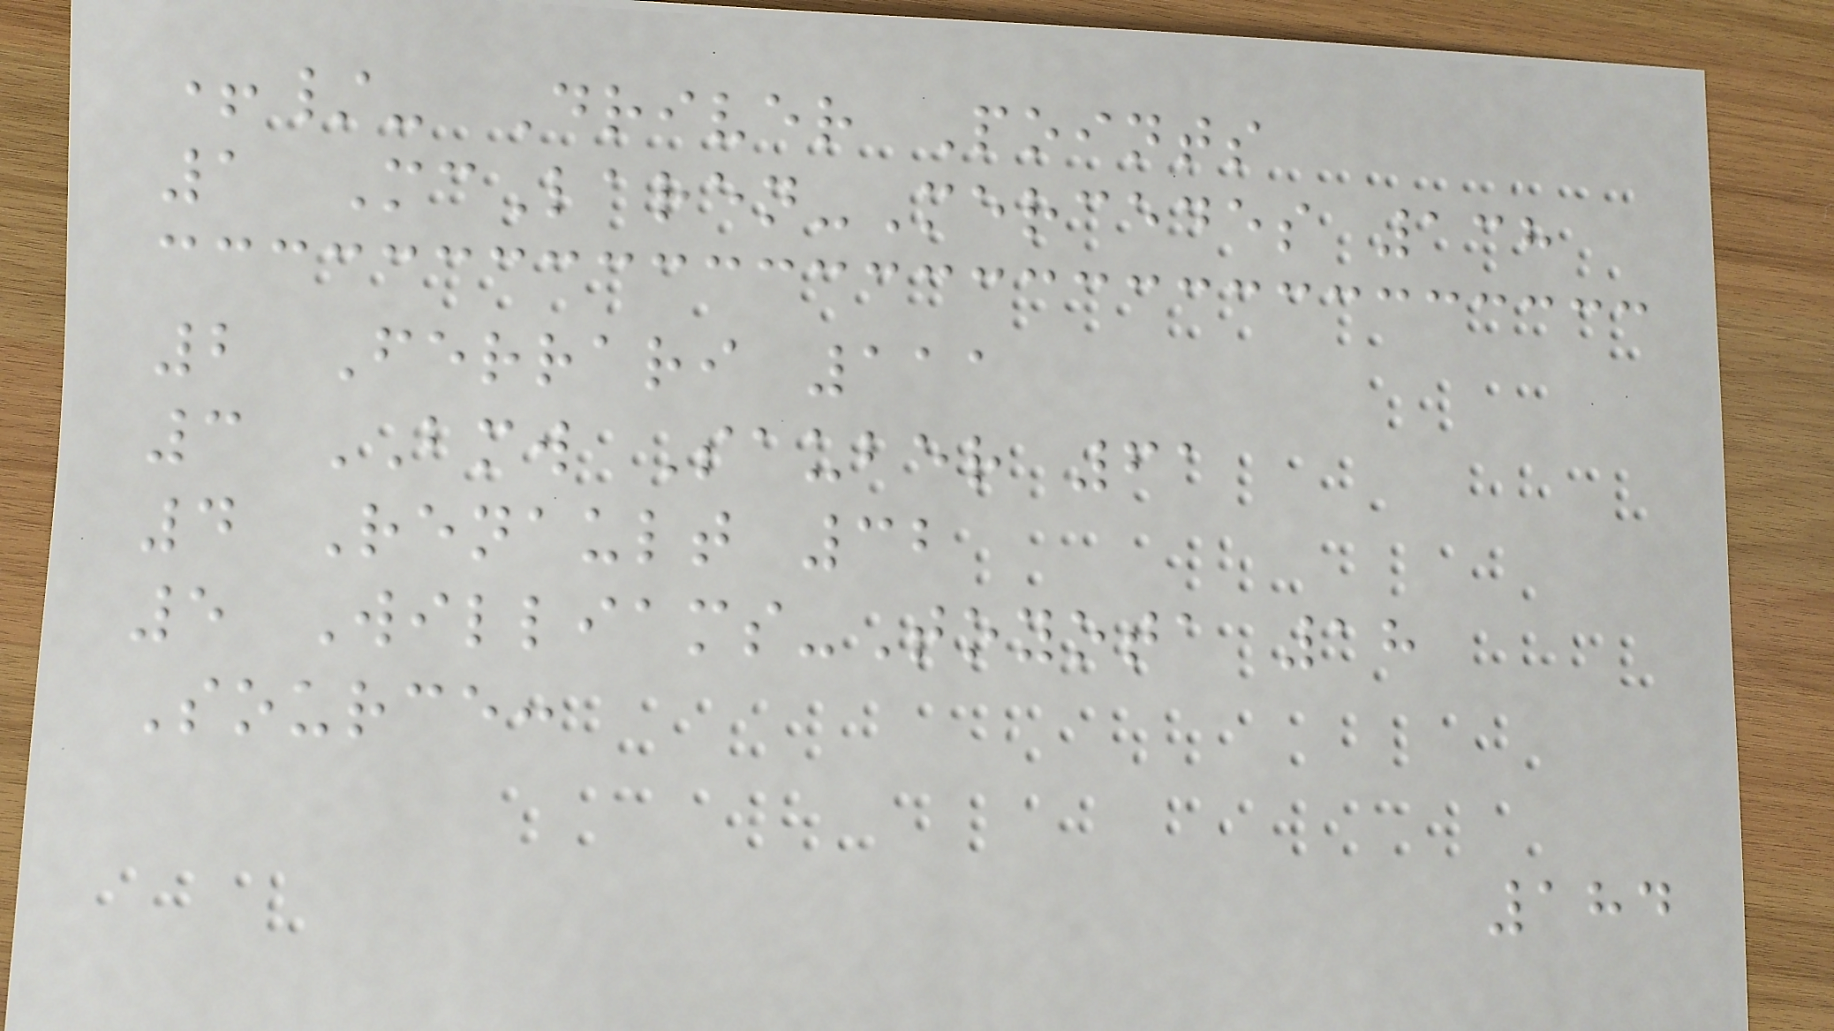+/- Driver Points
1 McLaren-Mercedes 138
2 Ferrari 111
3 BMW Sauber 61
4 Renault 32
5 Williams-Toyota 18
Source:
184
